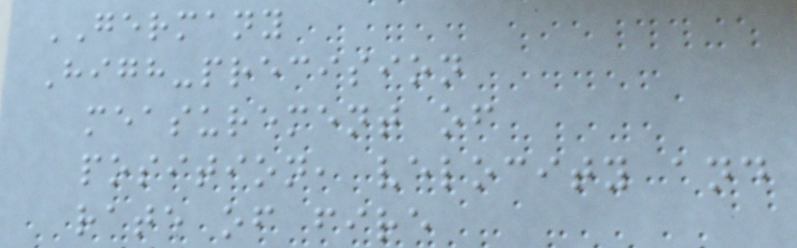GERMANY
High-precision
measurement of
position, velocity and
rate of fire
